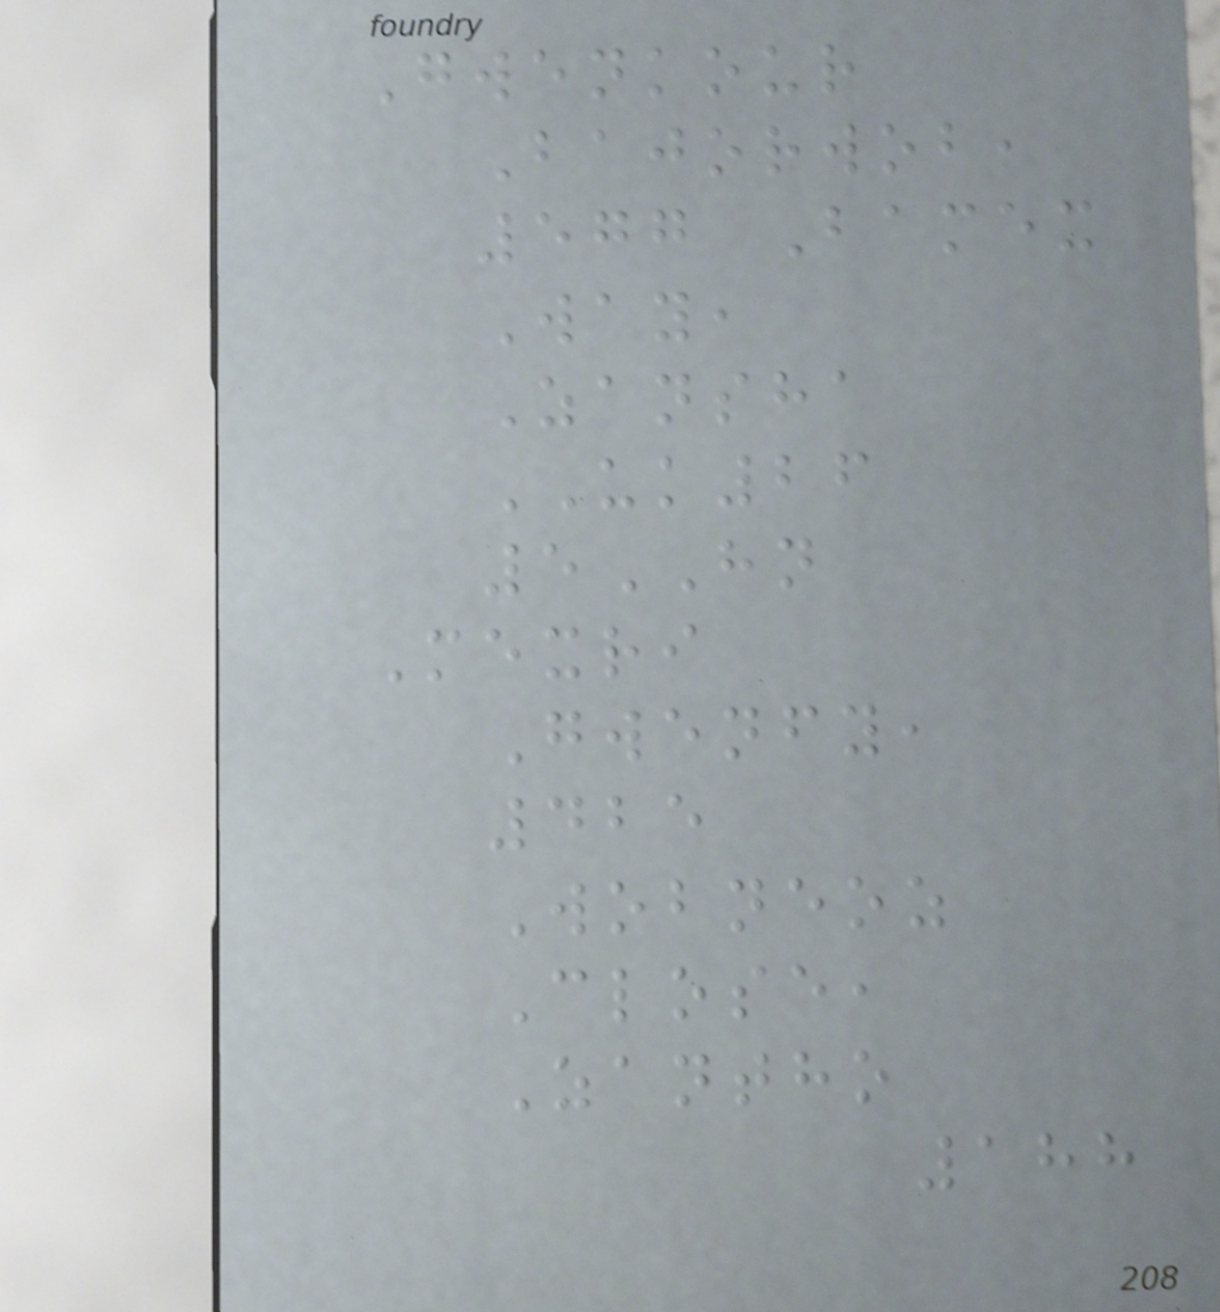Gwenkour
Bajorwob,
577 Bamex
Way,
Zansha
UK26
5HN
Mexri
Gwenfy,
425
Wobneoz
Close,
Zantho
188
